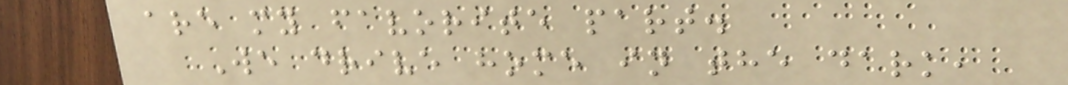are my favorite part.
We drive home in the dark,
